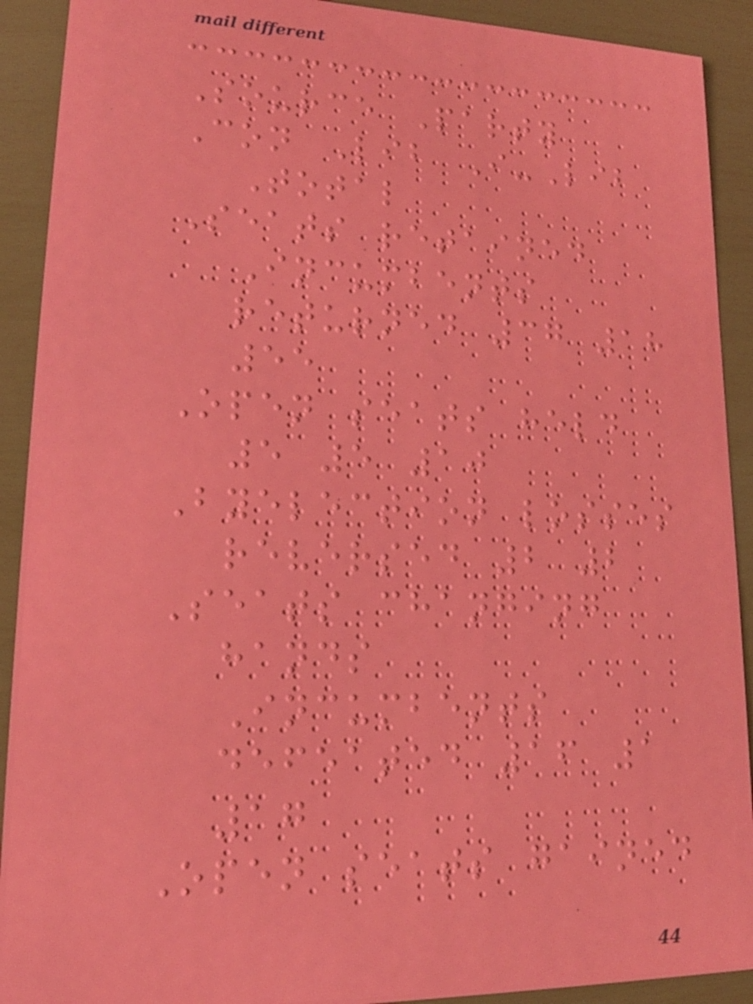Source Party
Con Lib I-Lib
Total
Seats retained
Incumbents
returned 37 18
55
Open seats held
5 5 10
Byelection losses
reversed 2 2
Seats changing
hands
Incumbents
defeated 16 1
17
Open seats gained
